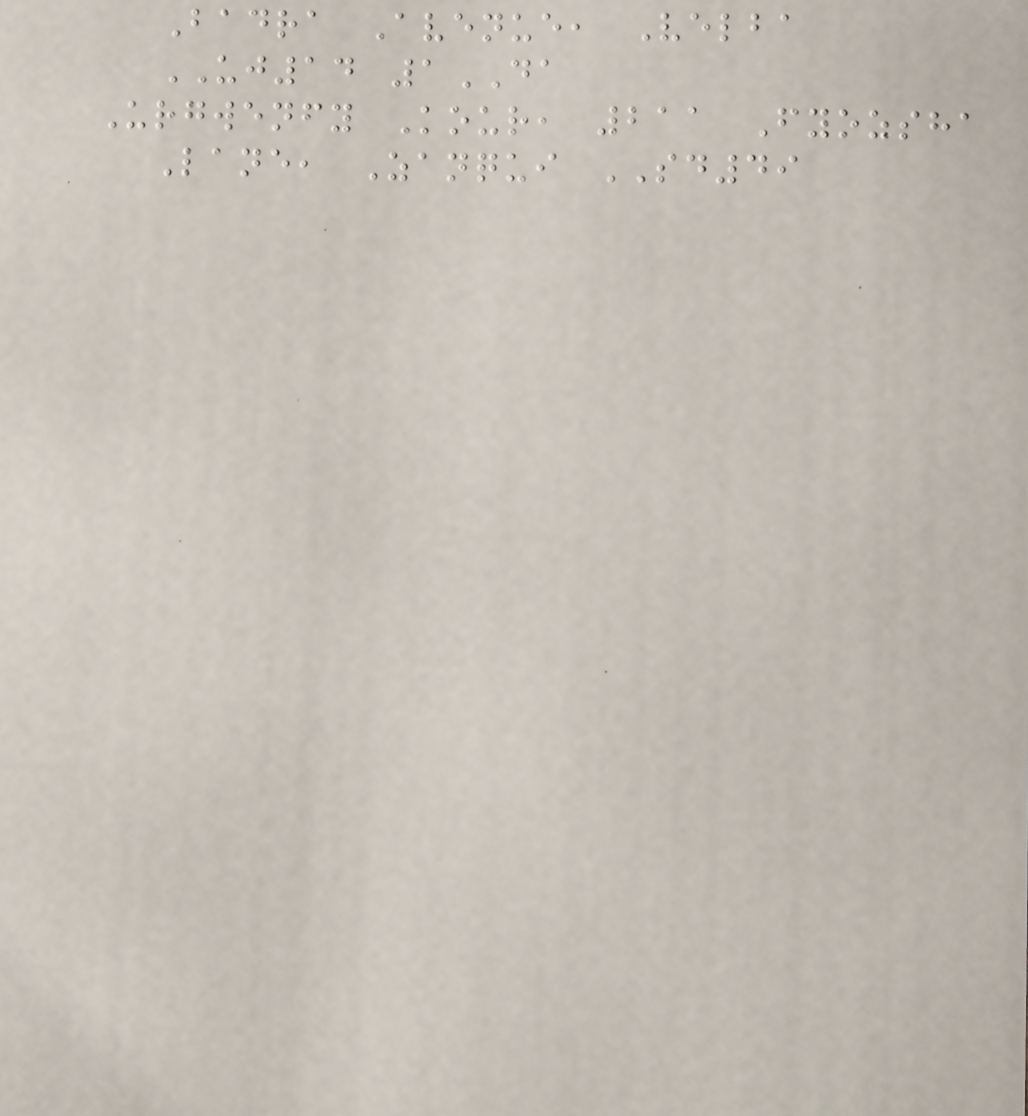Badra Avenue, Velba
UJ14 1DA
Urgwenfy Kour, 211 Fyozsha
Lane, Zanqui SD49
